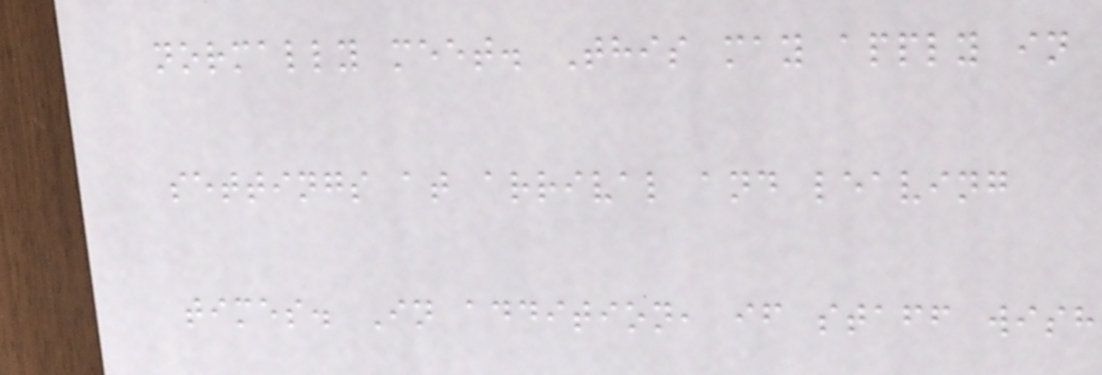normally meet. This may apply in
settings at arrival and leaving
times. In addition, if staff wish
